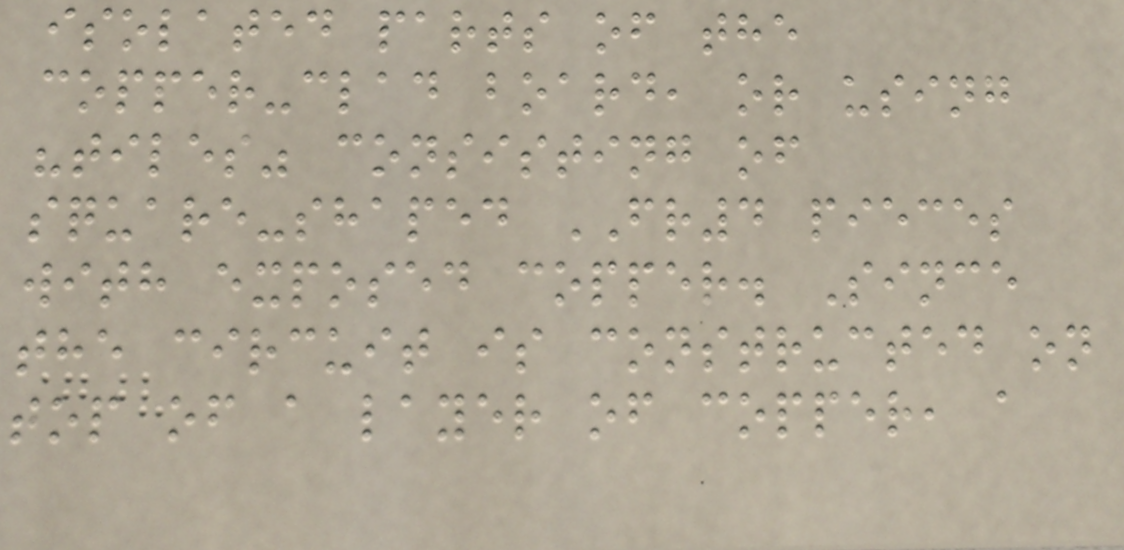isolated parts of the
copper-clad board, or using
"tiles" consisting of
square-shaped FR4 pieces
with exposed copper. Since
the circuit is constructed on
top of a layer of copper, a
